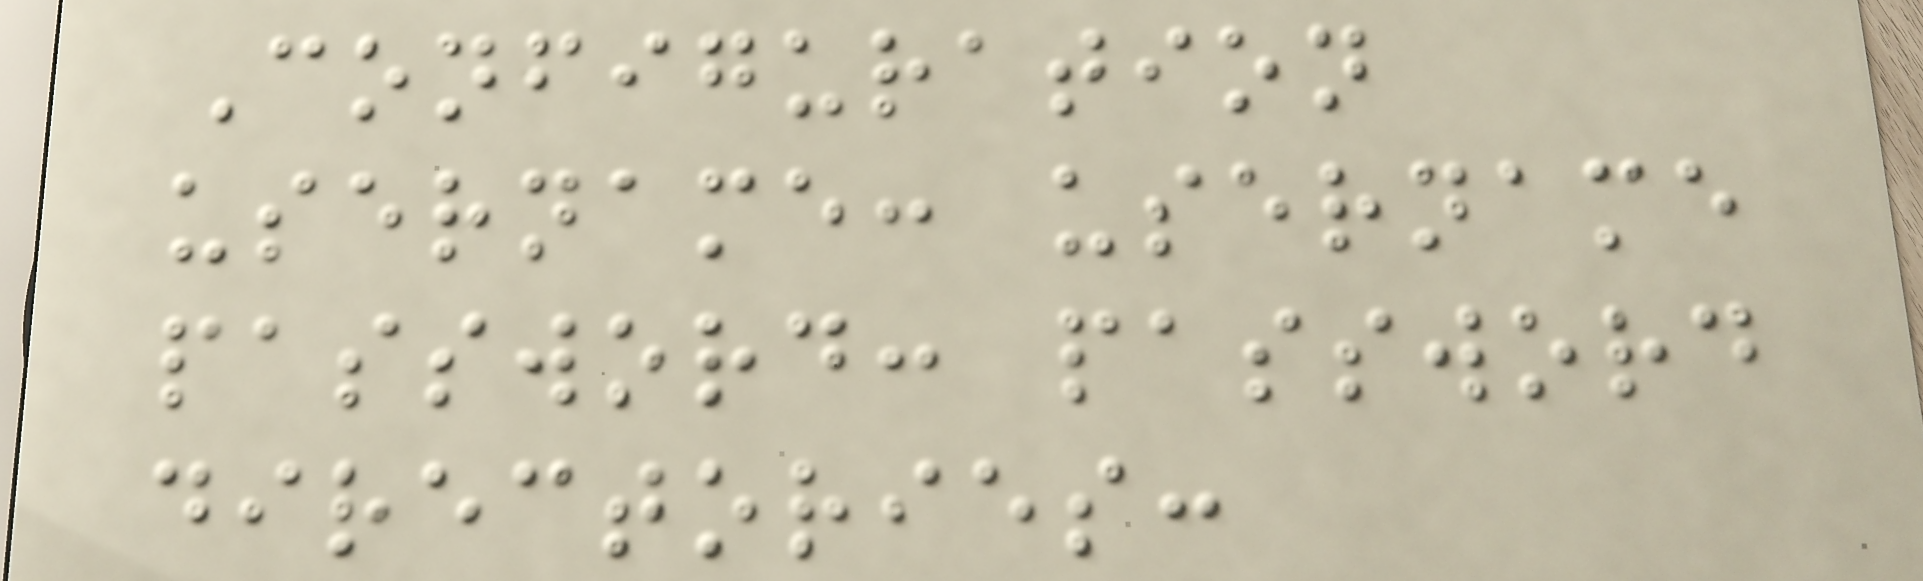Configuration
username: username
password: password
directories:
